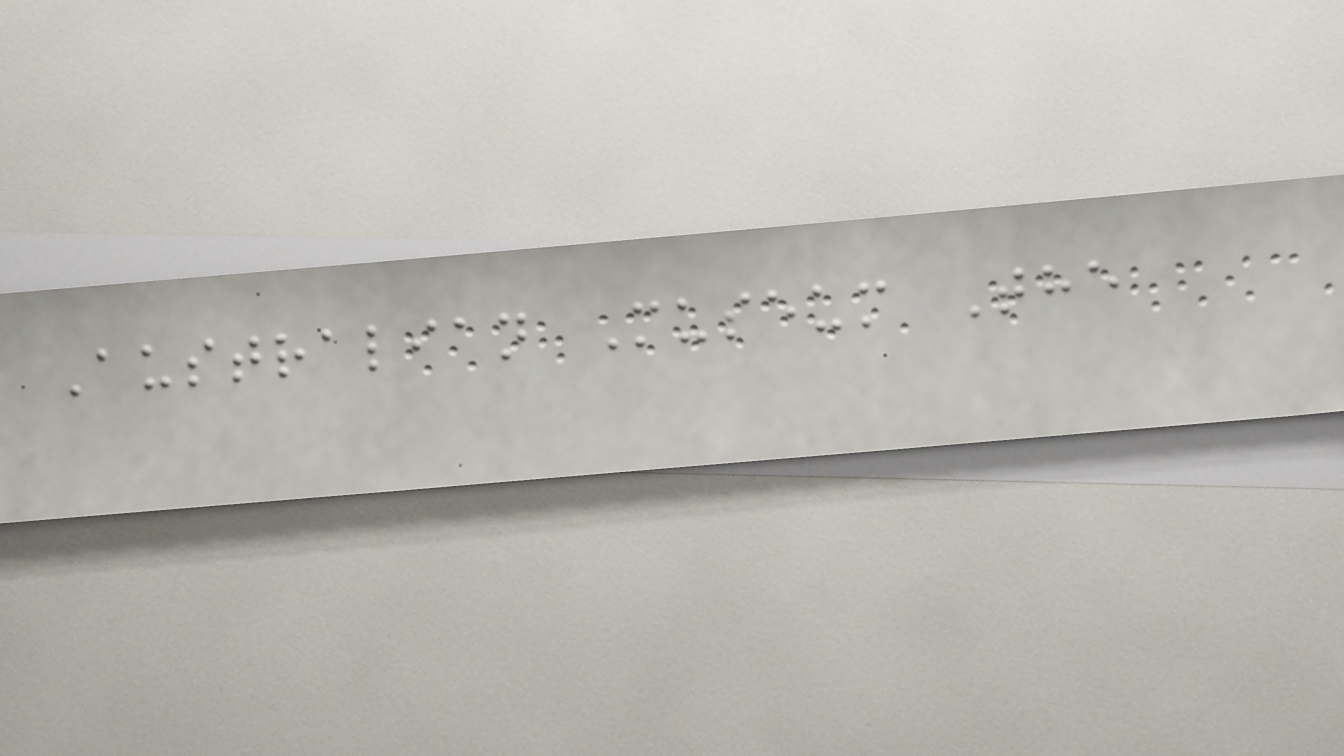Australian Museum The
